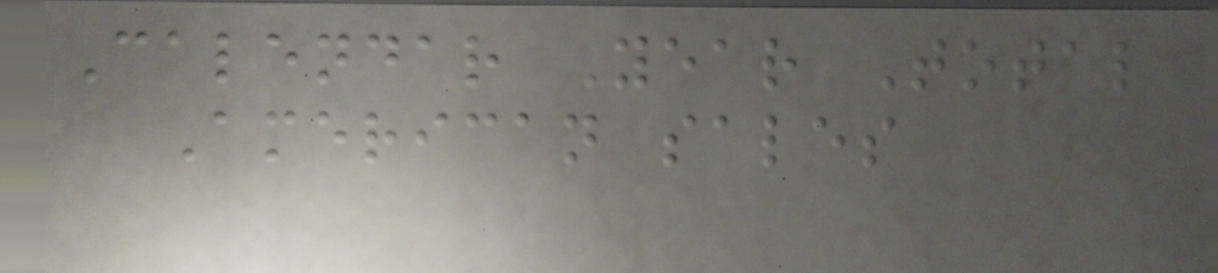Calendar Year Total
American sales
